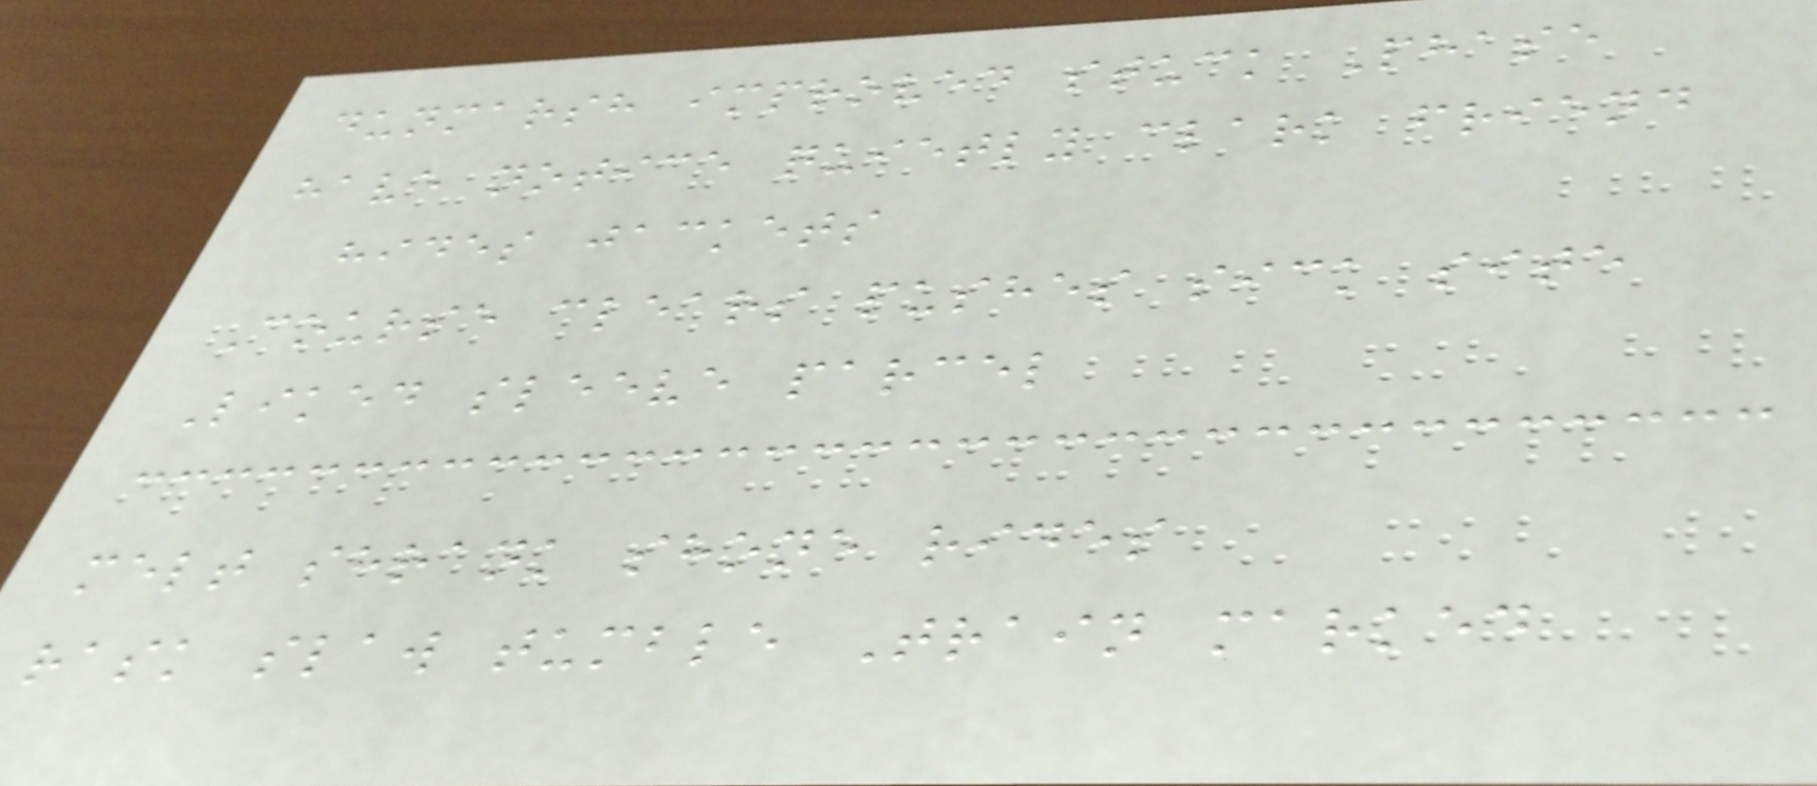dunmarsh improved stuck Phase
have notice quietly clark friend
hides jackets
Course clears pushes sick site
Liked sleeve parcel
melt shrank shone rides
rask slaw tumble Train marked
